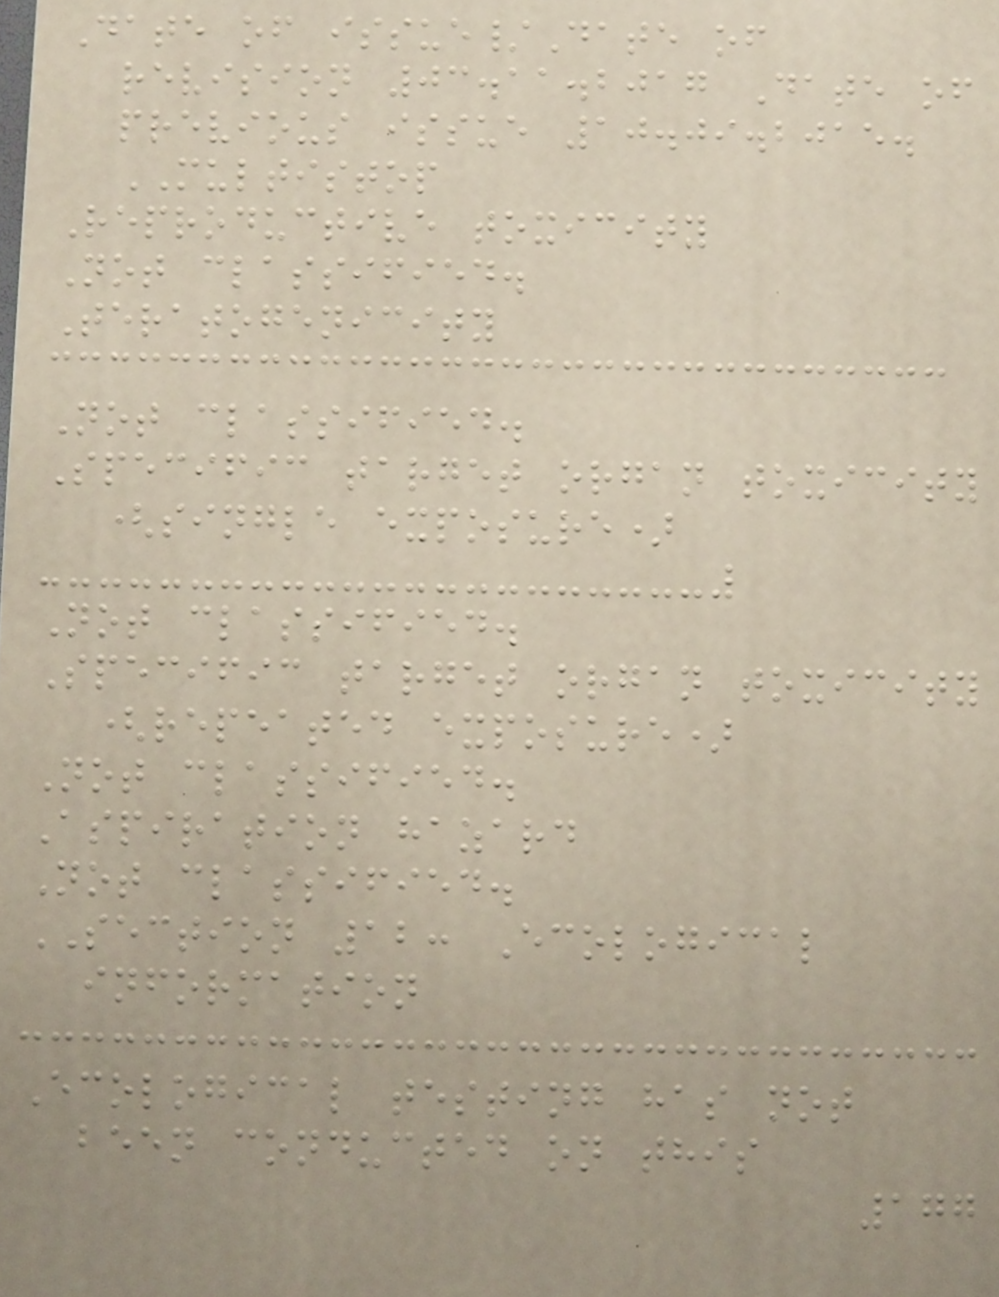Date of issue/Date of
revision 03.11.2017 Date of
previous issue 10.09.2015.
MULTISTOP
Reproductive toxicity
Not classified.
Teratogenicity
Not classified.
Specific target organ toxicity
(single exposure)
Not classified.
Specific target organ toxicity
(repeated exposure)
Not classified.
Aspiration hazard
Not classified.
SECTION 12: Ecological
information
Ecological testing has not
been conducted on this
177
